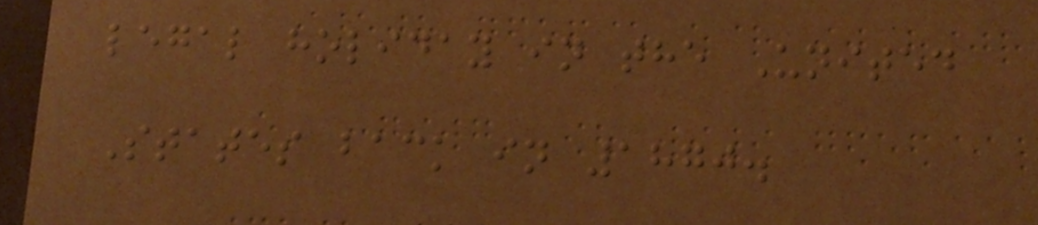legal holiday in the United
States back in 1870.
